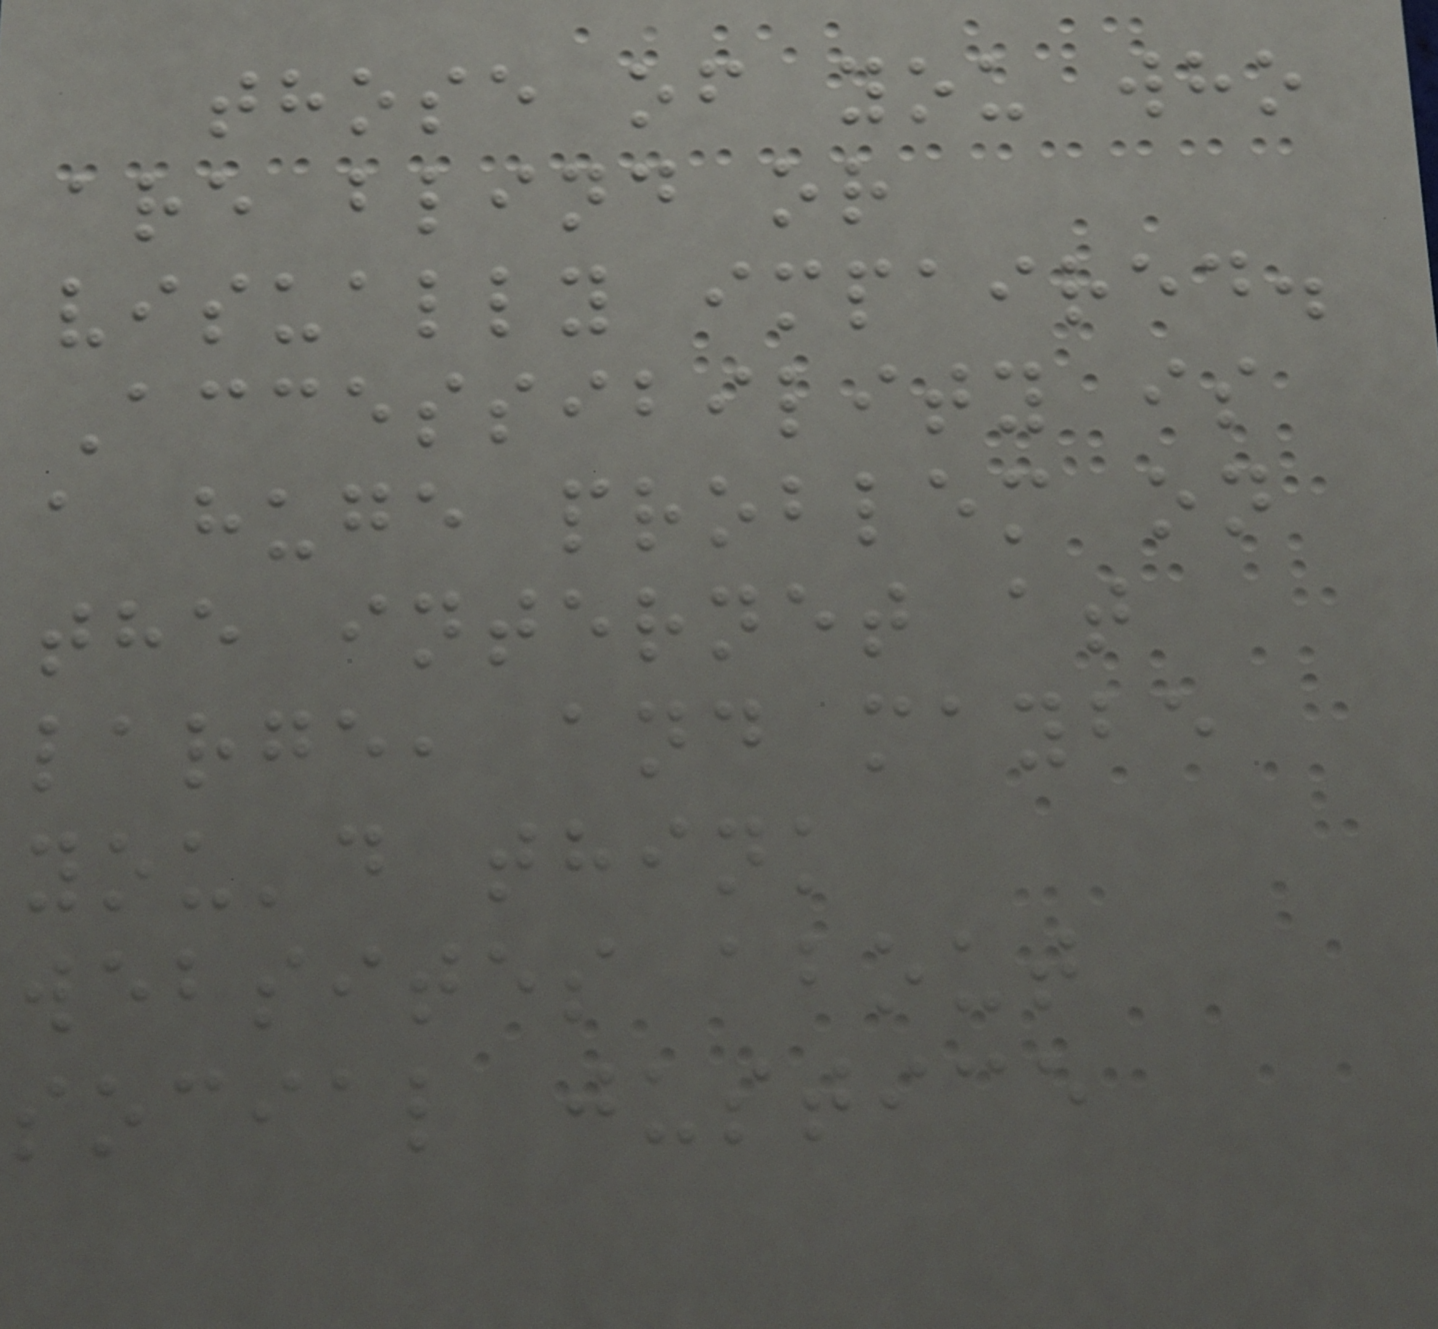those of you who
are blind or
visually impaired.
Accessibility is
a huge problem on
the internet at
large, and maybe
you'd think
websites about
social justice
